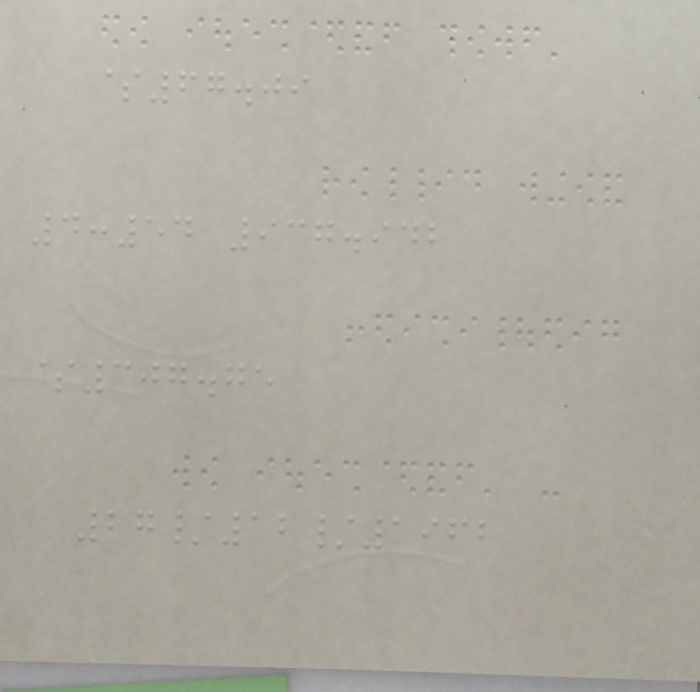$67.09
4:54 937.942
$307.75
27/12/1962
